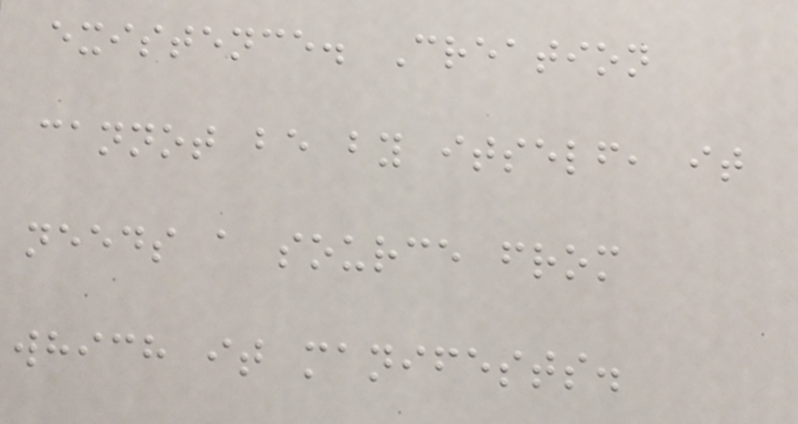existence. Creation
cannot be by itself, it
needs a source from
which it manifests.
